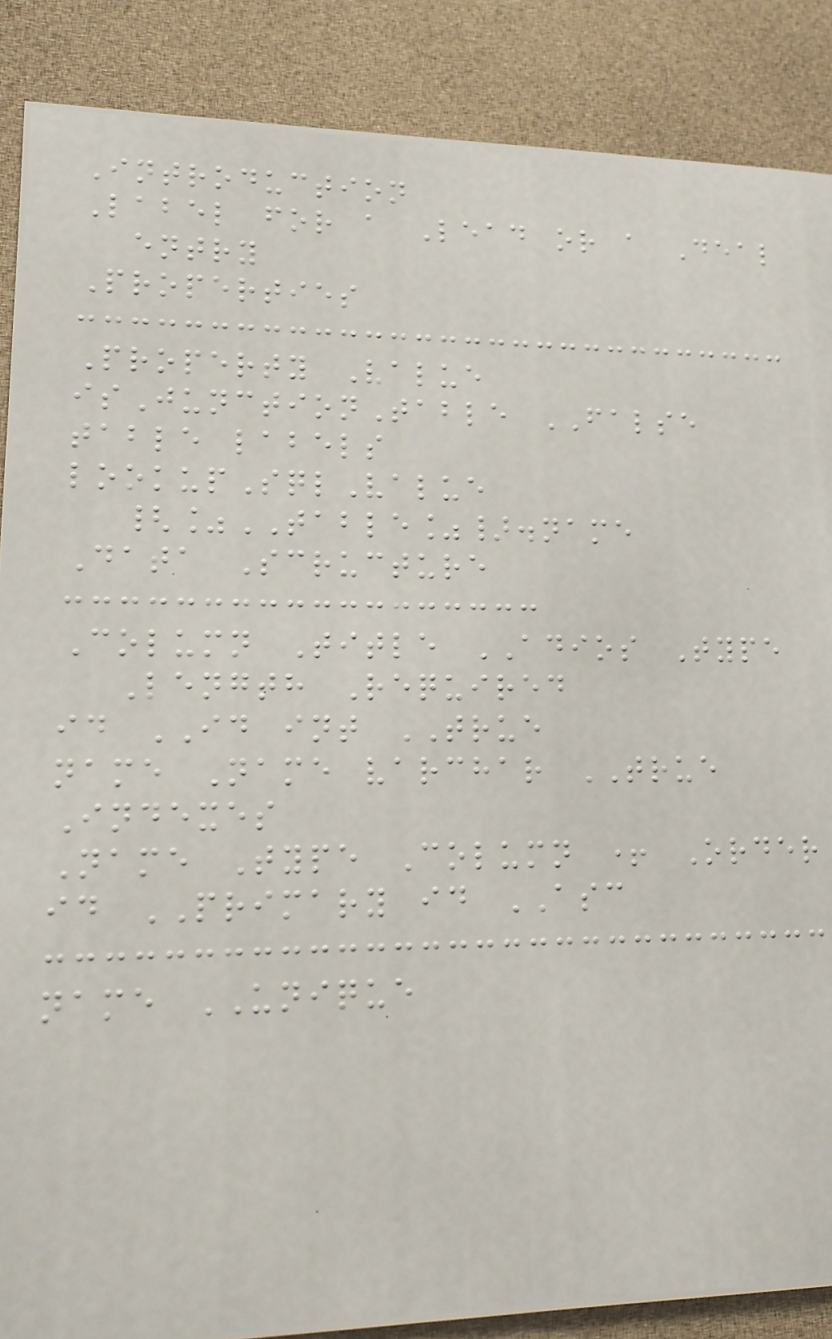Introduction
Label for a Lead or a Deal
entry
Properties
Property Value
isJunctionTable FALSE
table labels
lookupSqlValue
{%TABLE%}.name
Data Scructure
Column Title ADIOS Type
Length Required
id ID int TRUE
name Name varchar TRUE
Indexes
Name Type Column + Order
id PRIMARY id ASC
name UNIQUE
